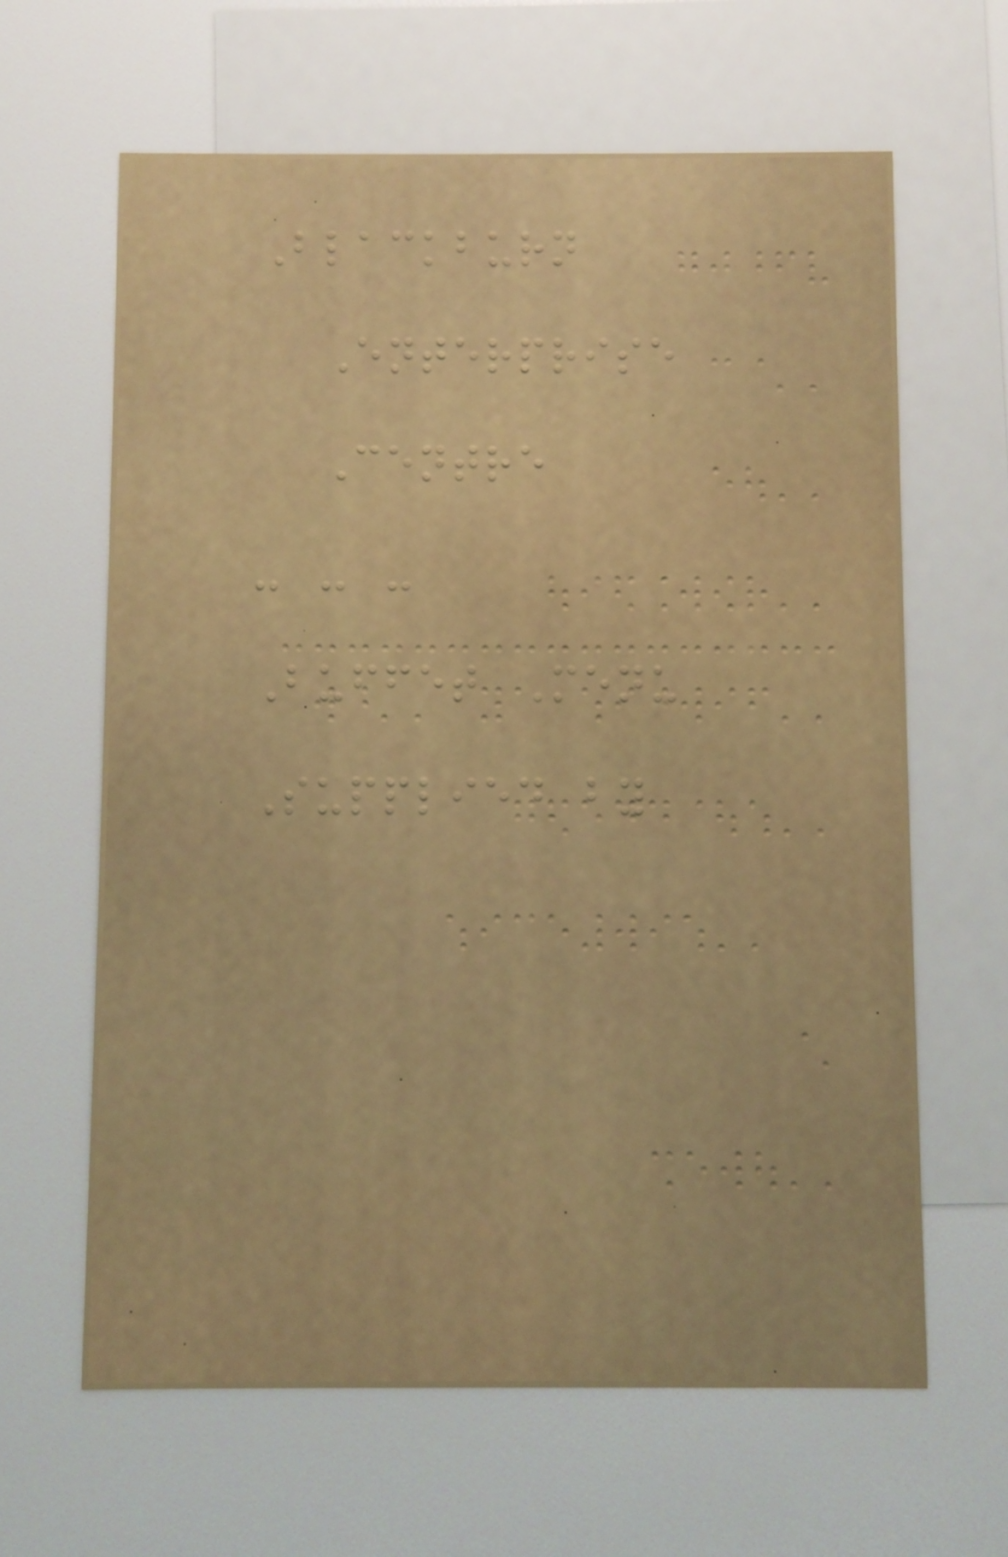Blackburn
Enterprise
Centre
- - -
Buffet Menu
Supplied by
